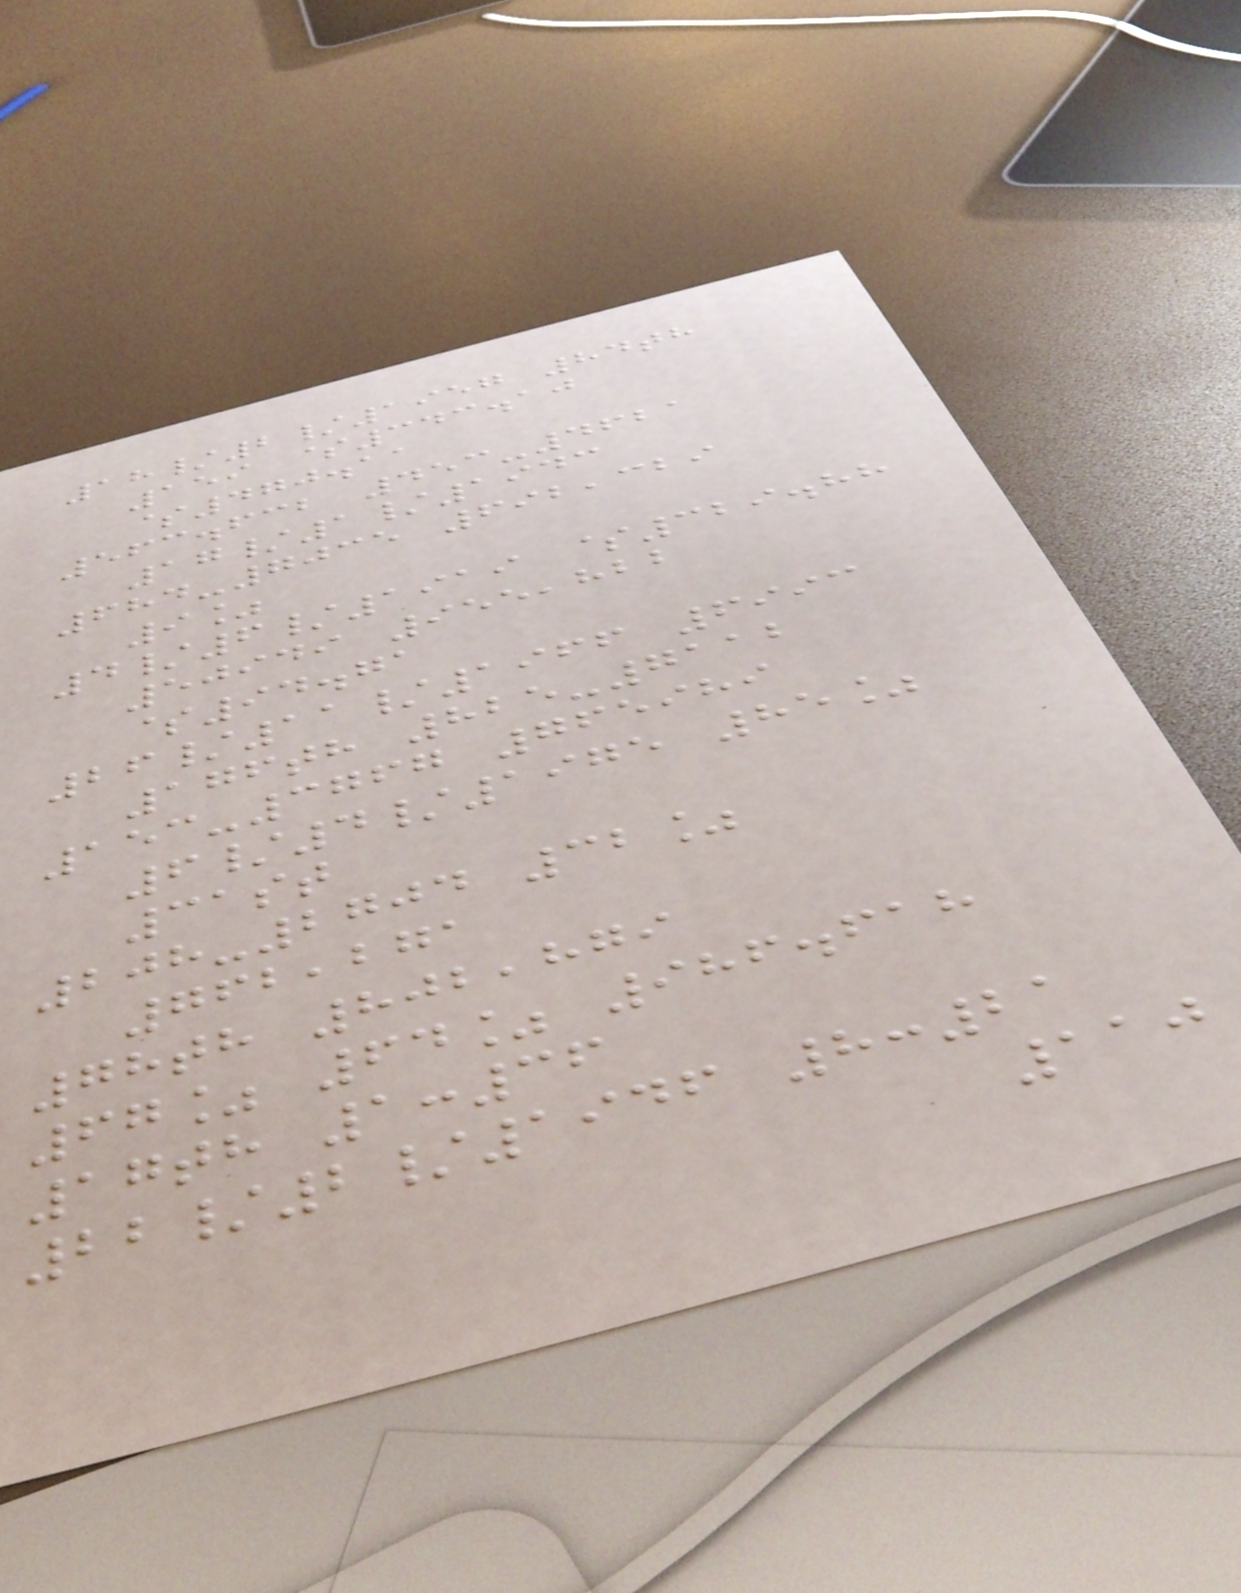18/2/1957 84th
159 $343.10
$470.11
563.632 453-4621
17/1/1943
684-7035 692,329
9%
4/6/1919 $329.88
50949 955,822
$94.71
26/11/1966 6993
176th 825-7112
153-3767 765989
6/4/1975 85%
31st
208-2704 32%
762,271
78th 802,879
67% 64% 986.618
17th 1:36
22/2/1946 8:21
110
